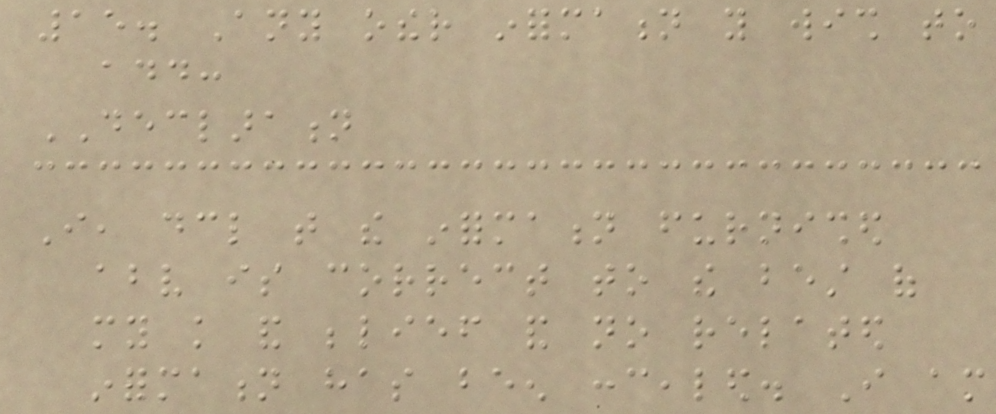15. Any other information you wish to
add:
DECLARATION
I, declare that the information furnished
above is correct to the best of
my knowledge and belief and no related
information has been concealed. I am
